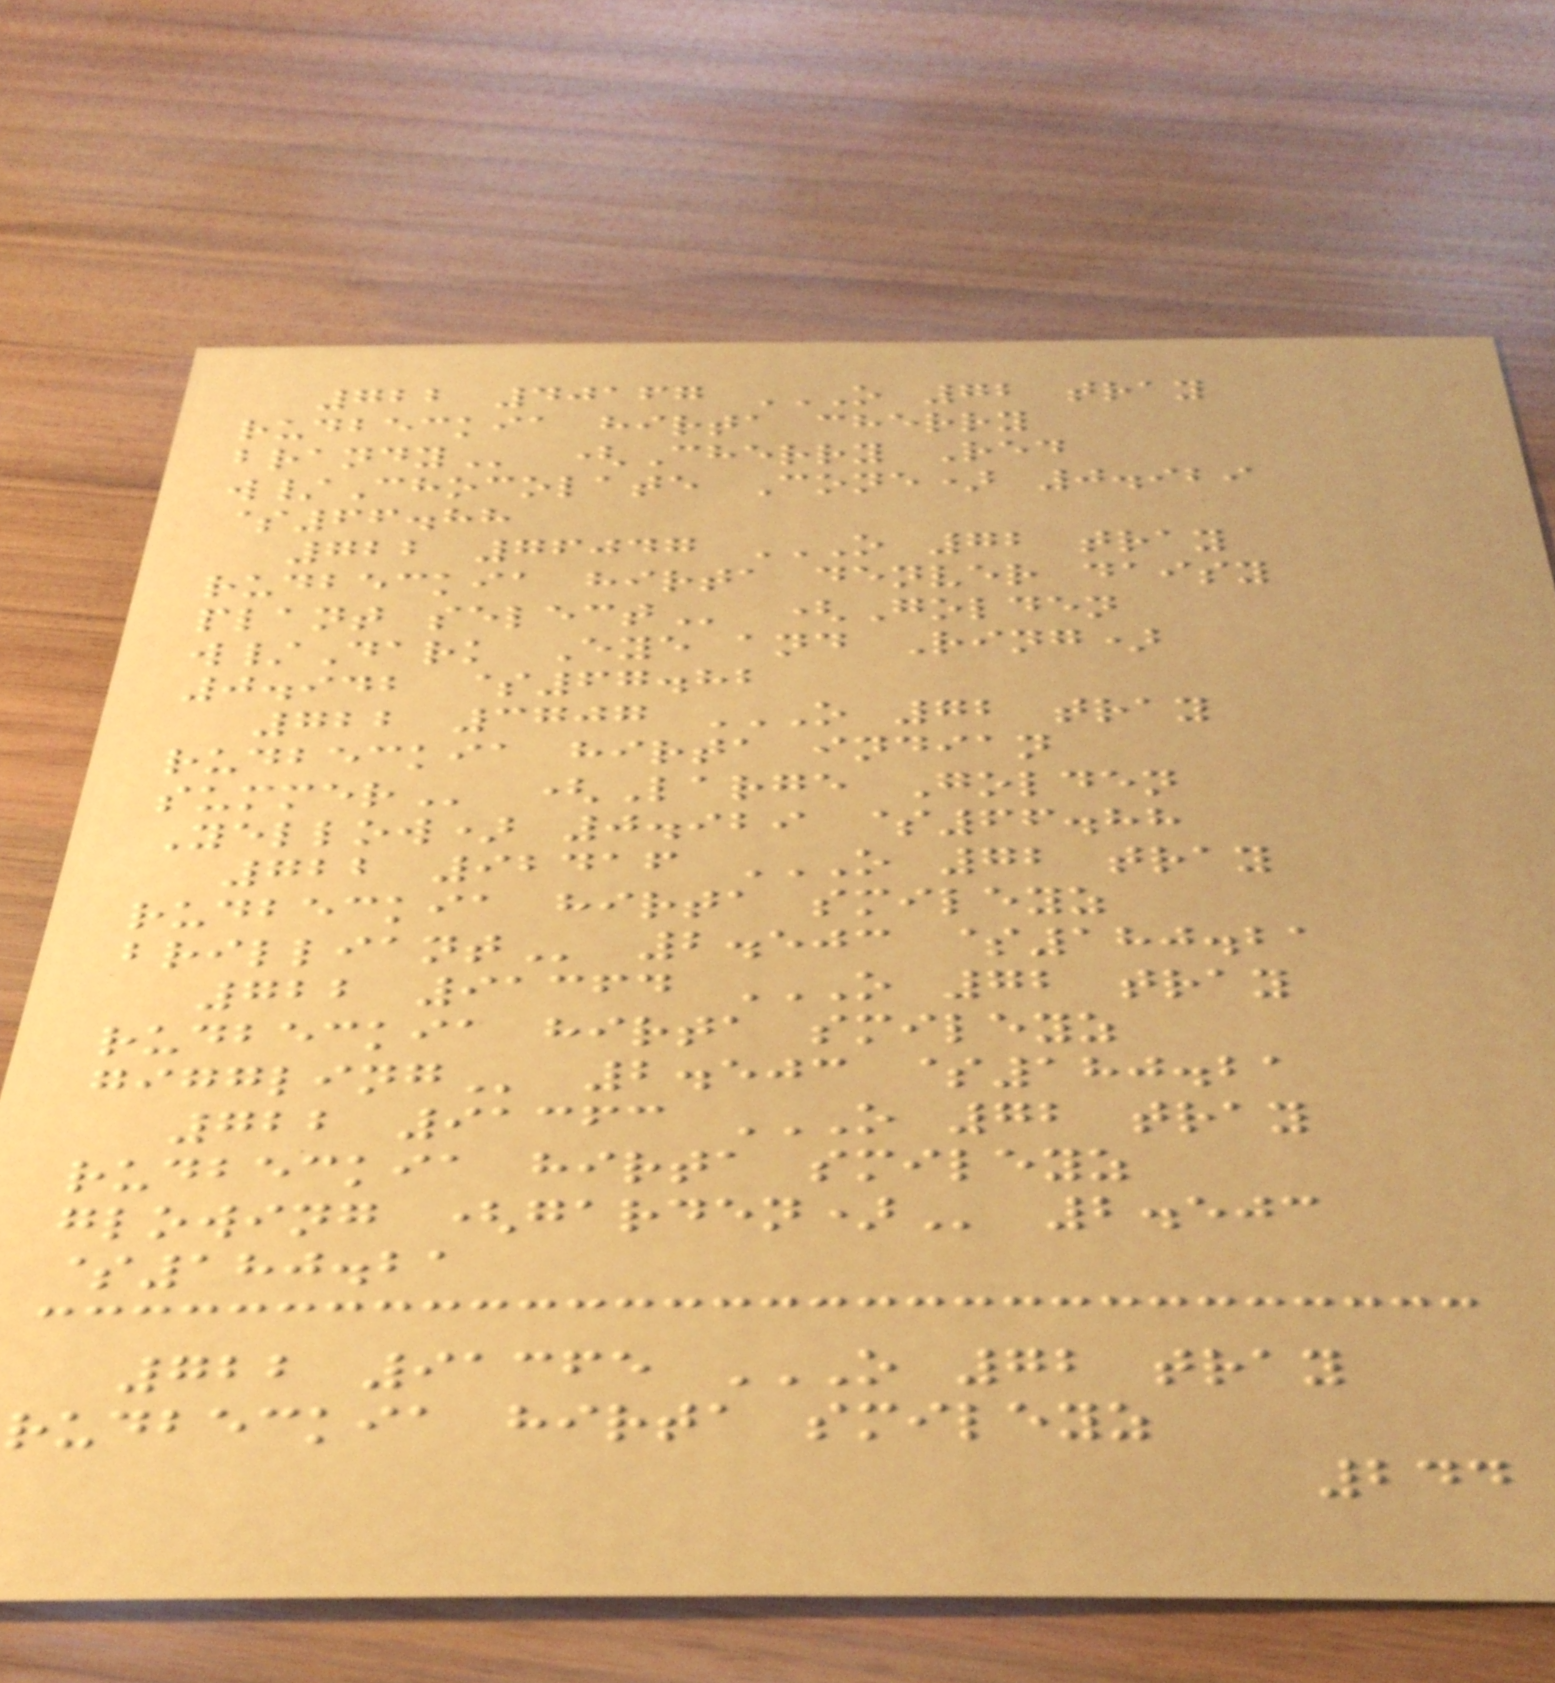722 40167 O 72 TRAY
RUDBECKIA HIRTA CHERRY
BRANDY (Cherry Red
w/Chocolate Cone) 0.929
$66.88
722 76047 O 72 TRAY
RUDBECKIA HIRTA DENVER DAISY
PLANT SELECT (Golden
w/Dark Eye and Ring)
0.942 $67.82
722 3707 O 72 TRAY
RUDBECKIA HIRTA INDIAN
SUMMER (Large Golden
Yellow) 0.929 $66.88
722 92416 O 72 TRAY
RUDBECKIA HIRTA SMILEYZ
BRILLIANT 2.503 $180.21
722 91364 O 72 TRAY
RUDBECKIA HIRTA SMILEYZ
GIGGLING 2.503 $180.21
722 91363 O 72 TRAY
RUDBECKIA HIRTA SMILEYZ
GLOWING (GARDEN) 2.503
$180.21
722 91365 O 72 TRAY
RUDBECKIA HIRTA SMILEYZ
244
